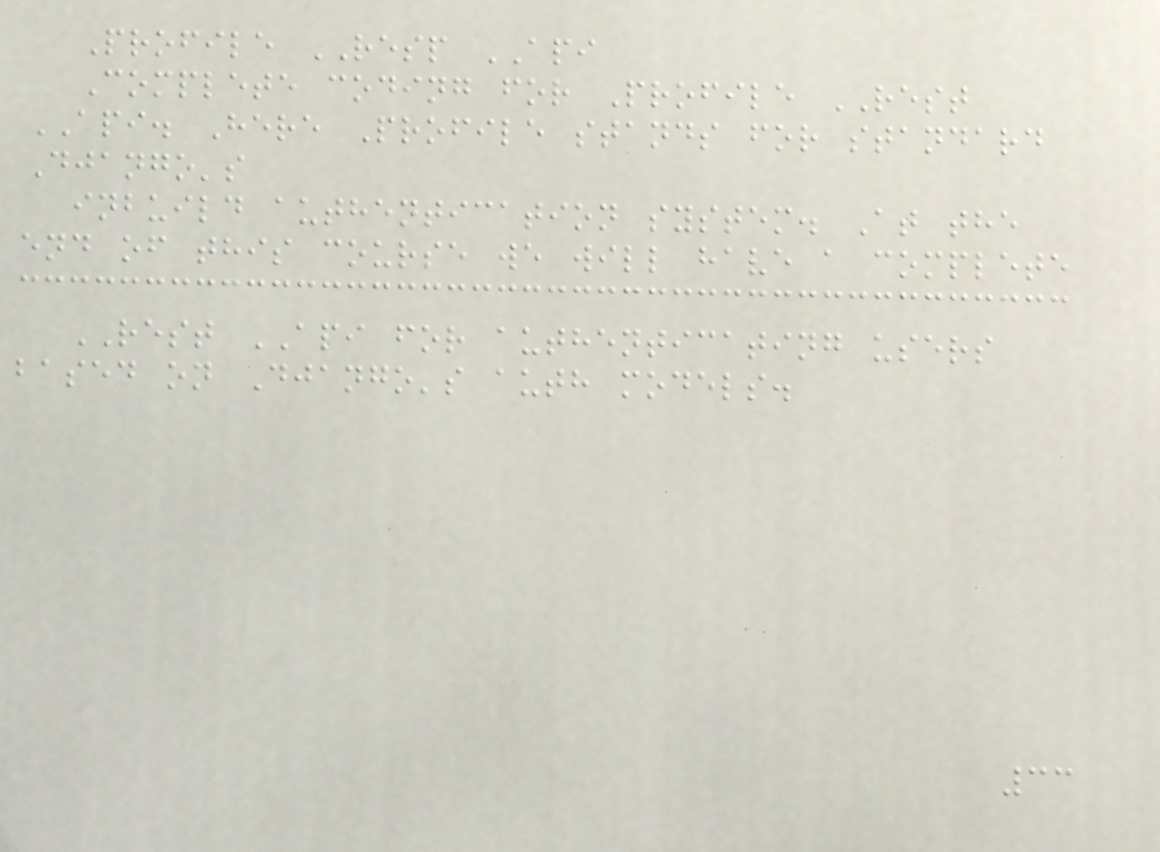Profile RESP API
Complete coding for Profile REST
API. Here Profile stands for standard
Django's
inbuild authentication system. At the
end of this course we will have a complete
REST API for authenticating users
based on Django's auth models.
33
